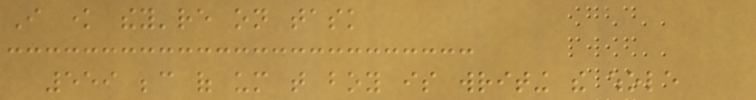I know they're on task
559 because of um that boy is writing the whole
